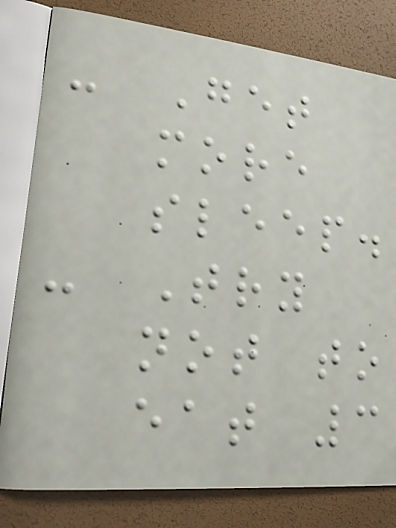- Get
more
sleep.
- Try
not to
eat 3
